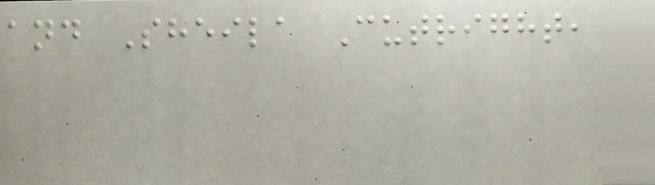and Sheila Cutright,
